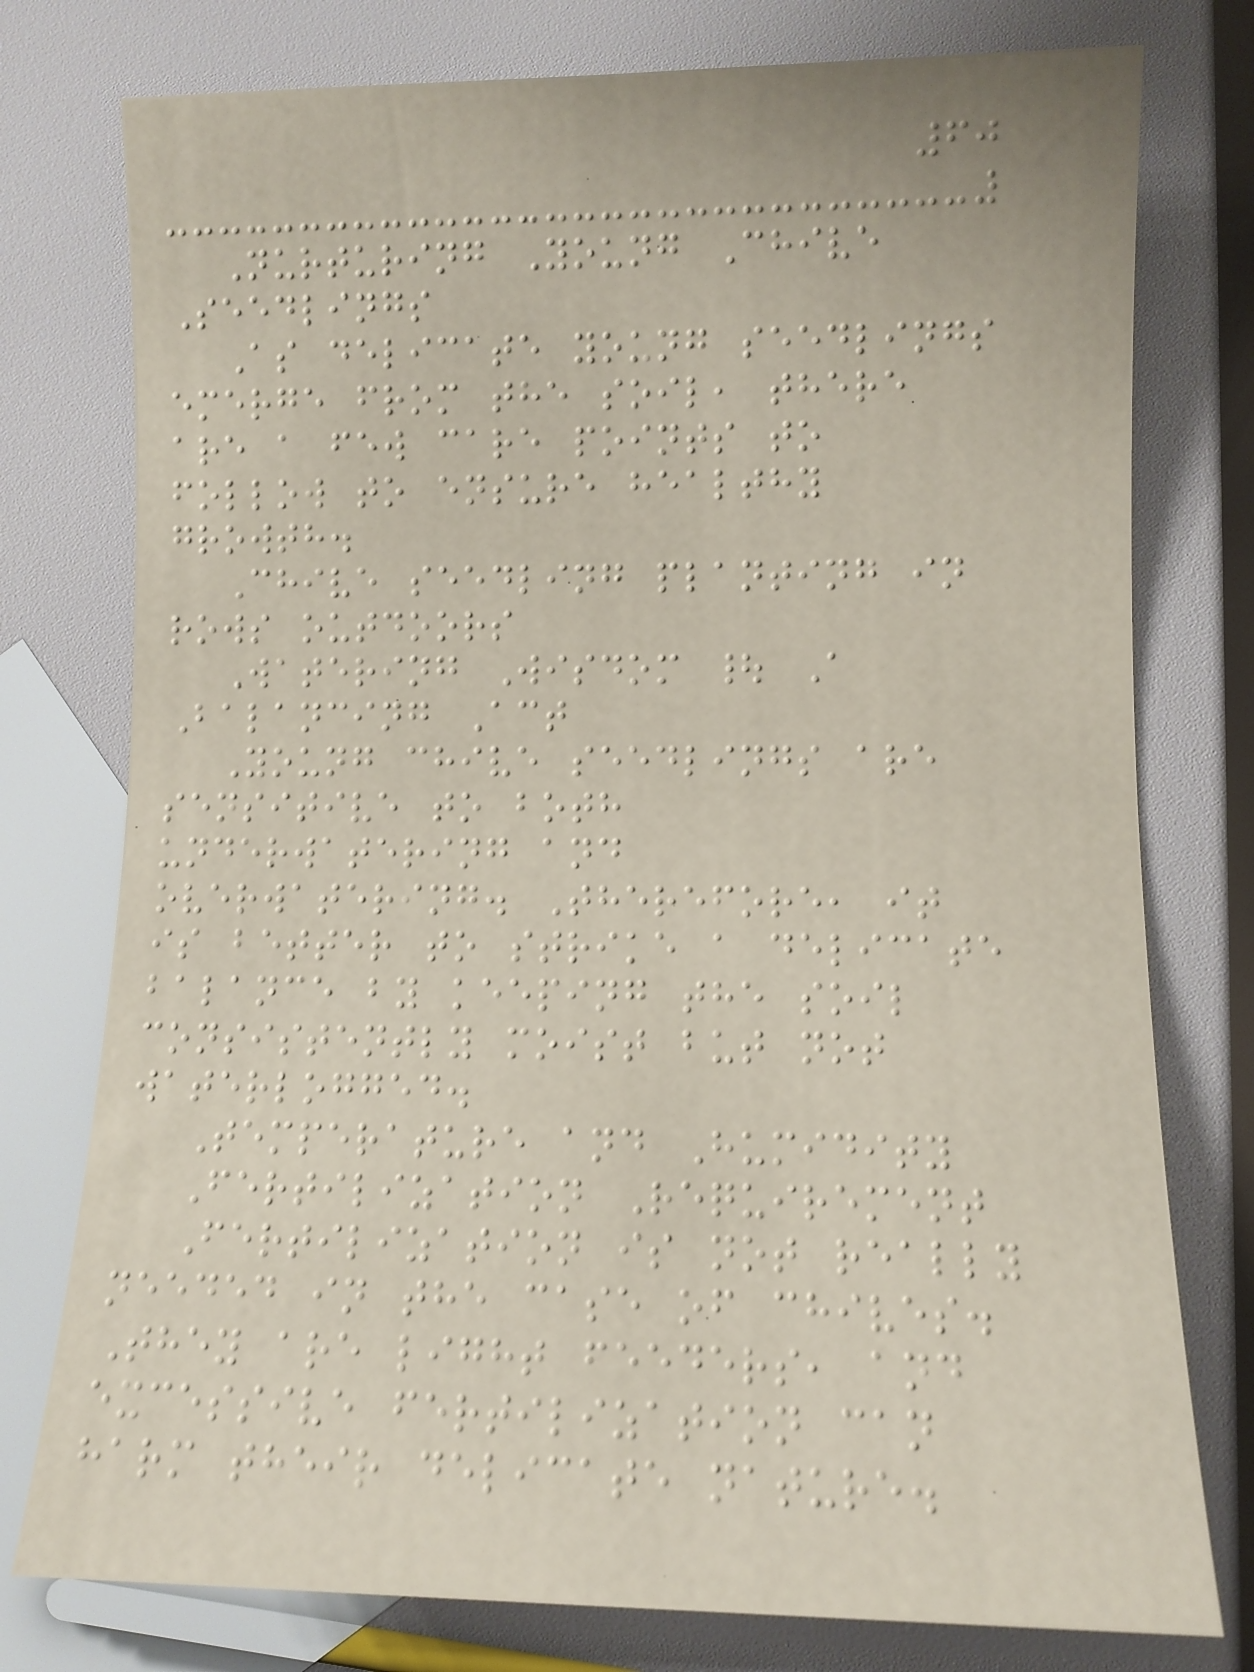60
Nurturing Young Chive
Seedlings
As delicate young seedlings
emerge from the soil, there
are a few care points to
follow to ensure healthy
growth.
Chive seedling planting in
rows outdoors
Watering Wisdom | A
Balancing Act
Young chive seedlings are
sensitive to both
underwatering and
overwatering. Therefore, it
is better to strike a delicate
balance by keeping the soil
consistently moist but not
waterlogged.
Temperature and Humidity
Fertilization Requirement
Fertilization is not really
needed in the case of chives.
They are light feeders, and
excessive fertilization can
harm their delicate nature.
